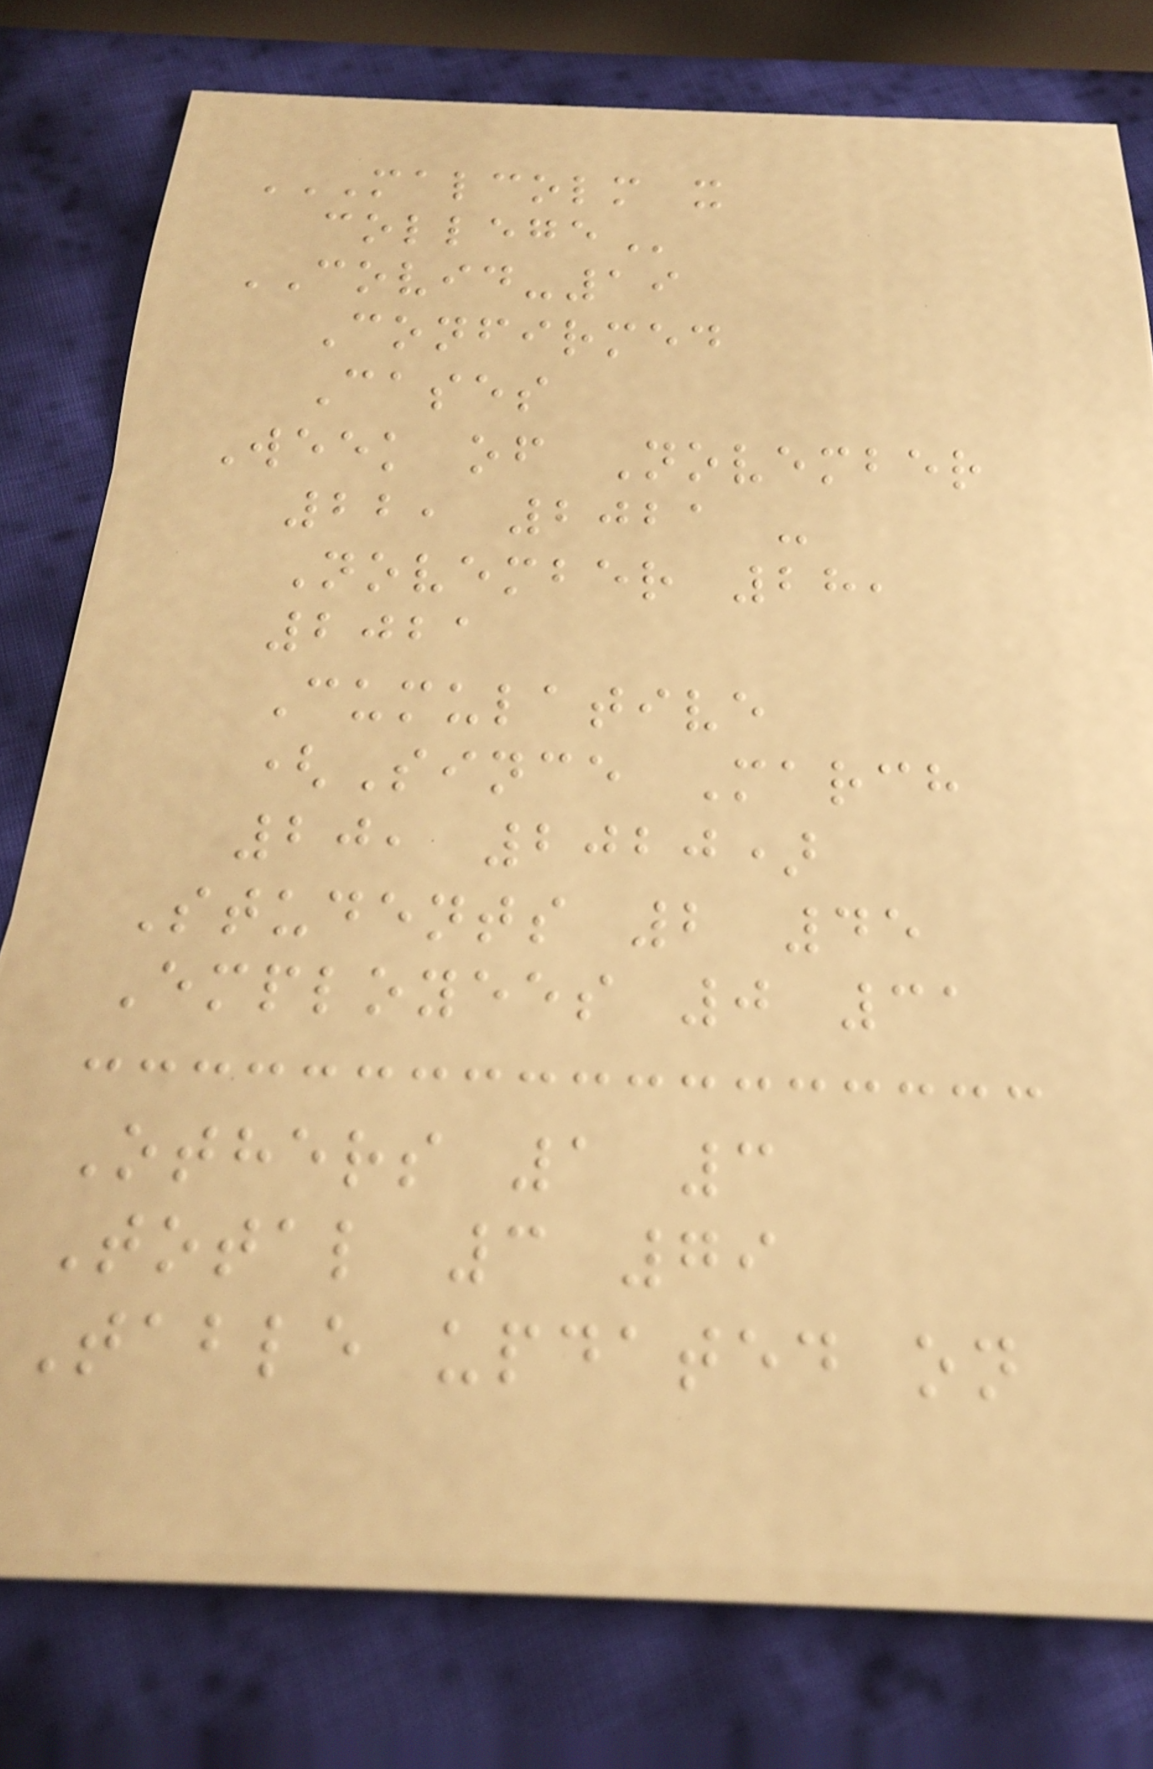MALCOLM X
COLLEGE
COVID-19
Confirmed
Cases
Week of November
22, 2021 -
November 28,
2021
Cumulative
(Since March
20, 2020)
Students 2 45
Employees 0 31
Others 1 3
Total 3 79
Table updated on
